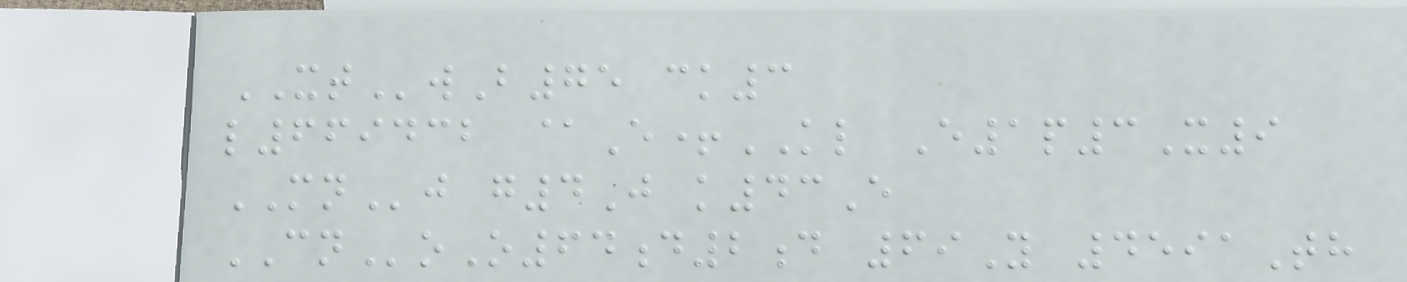XTwB75 ck3
l669432 @E+KL E1p3X9
MNj g4J k43E
CNoO64d2d 69Y 4591Th
